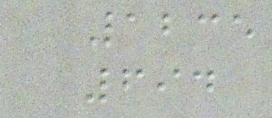1235
694
